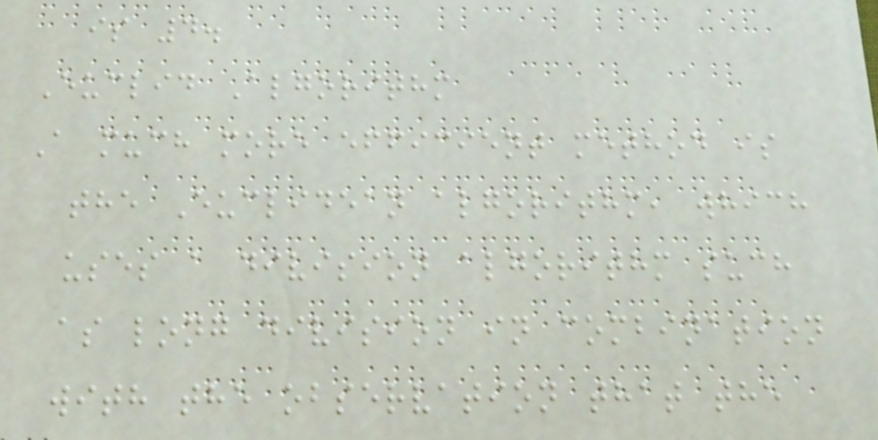is 4.
Euclid Algorithm
A much more efficient method is
the Euclidean algorithm, which
uses a division algorithm such
as long division in combination
with the observation that the
